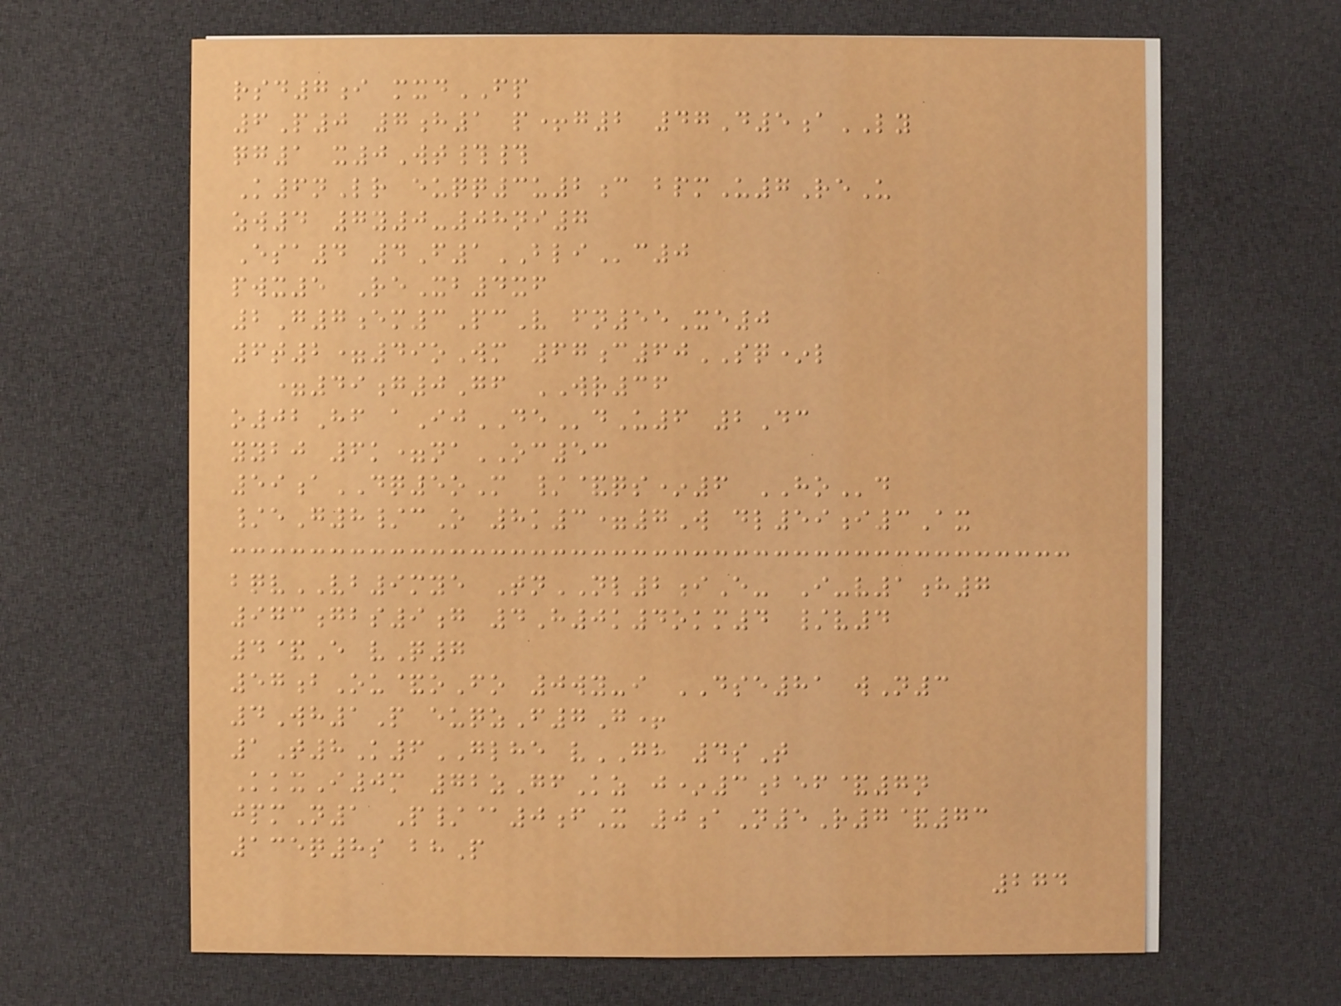rsd7i mxdFP
6P0 7h1 p+g2 47D5aLY
qg1 x0Wt##
K6nLr euqq3u2c bpmU7ReU
zw4 7y0-08ni7
Esa4 4F1BLIc0
pwx5 ReXb4xf
2G7em3PcV fn55Xe0
6t2=49oWm 67c60SQ*l
=49g0Gf WR36
o02Hf aIjDEdU6 2Dc
yybj 6k=naOC53
59aDQ5oM /&qs*6 HOd
/eG8/cO 8k3=7W dl59i3Ax
bqvVB9mye TnNL2iE- I-v1h7
973gbs9g 4H0k4okm4 /v4
4&E vQ7
57bOu&oFo 0wy-i DSE81 wN3
4Wh1P euqzF7G+
1T8K6GLHE vGH 4sT
KkxI0m 72zGfKz j*3bef&7n
jpmN1 P/@0fX 0aN5R7&73
135q8s bhP
274
